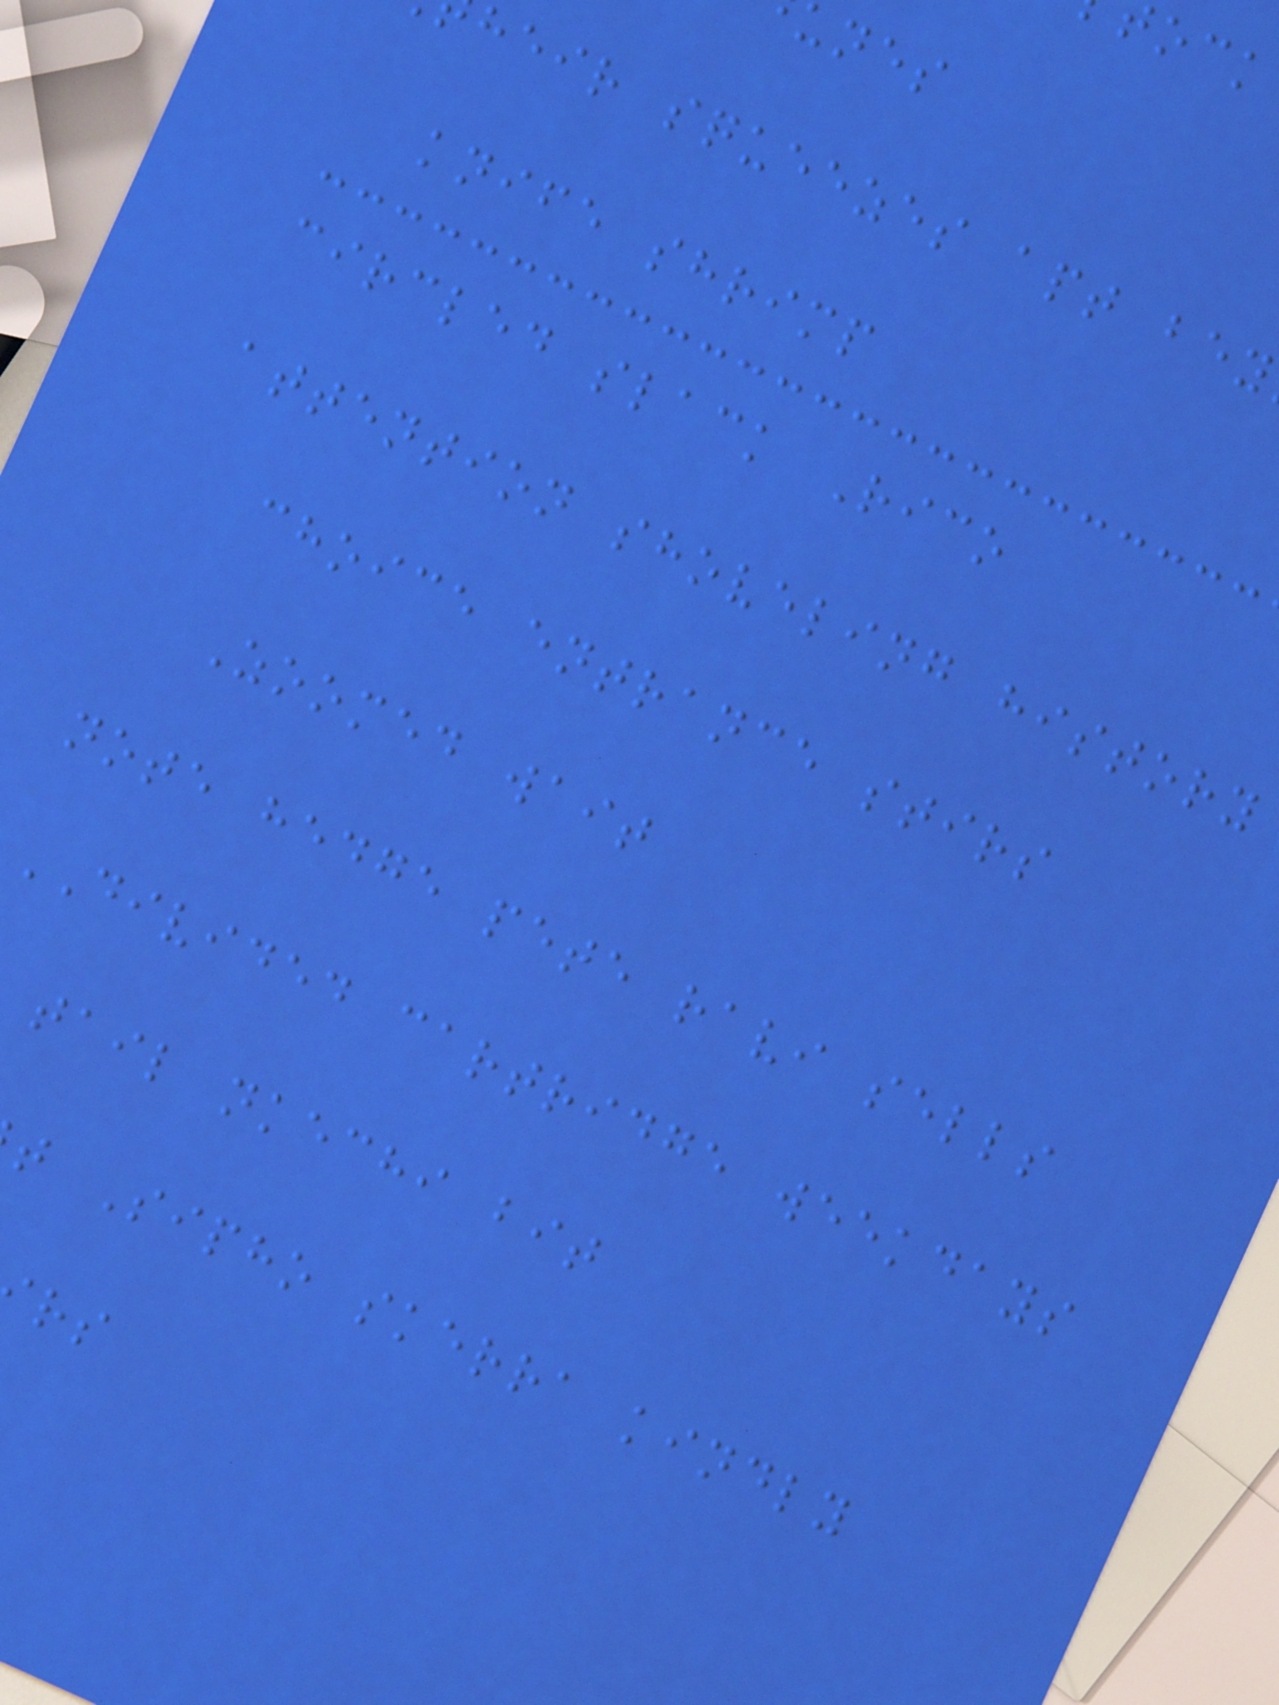unes
heir squeezes apt bey
knife shrimp
circled slack Rico
attention shoveling history
choice entrance stirs
Zoomed wait
note hedge pete ravi sells
DIVIDED cartridge weekdays
tail nkechi bit
t Sipho skerra kindly
